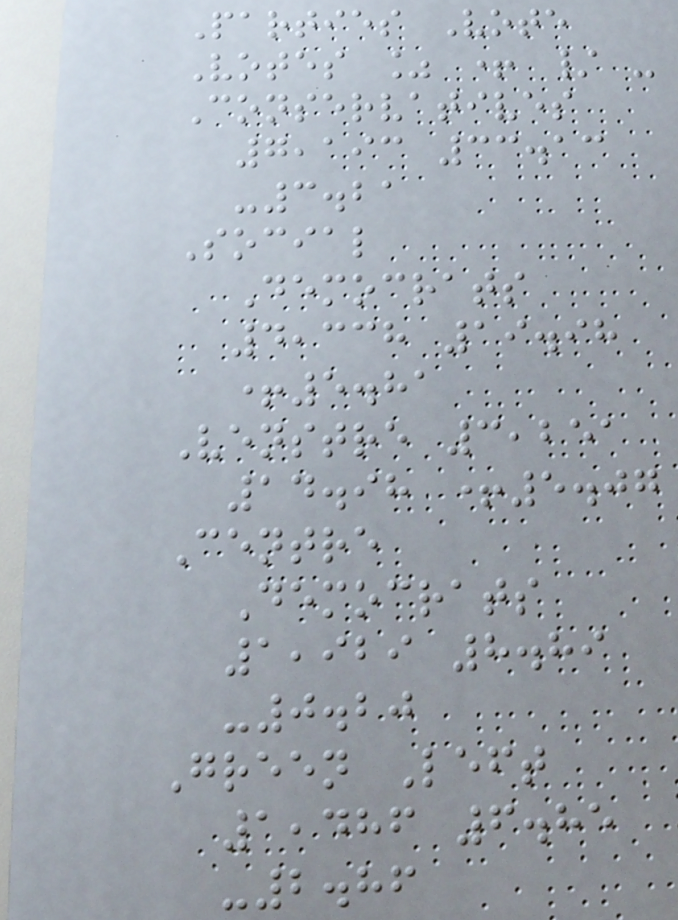Parties Vote
Votes % + / -
Conservatives
7,193 33.13
-3.21
Social
Democrats
4,338 19.98
+5.81
Venstre 3,251
14.98 +5.07
Centre
Democrats
1,929 8.89
-0.20
Green Left
1,486 6.85
-2.86
